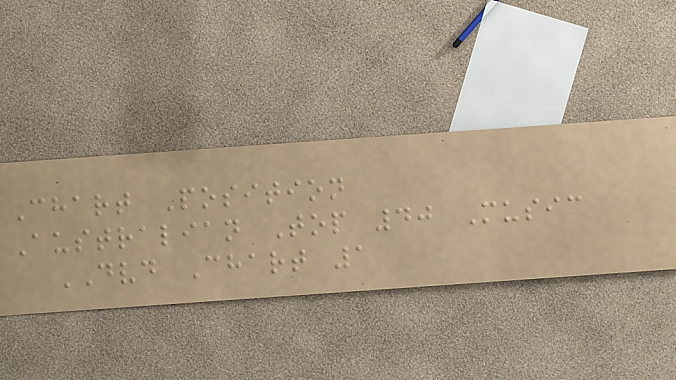Chart Position
Australian Top 40 Music
DVD Chart 1
